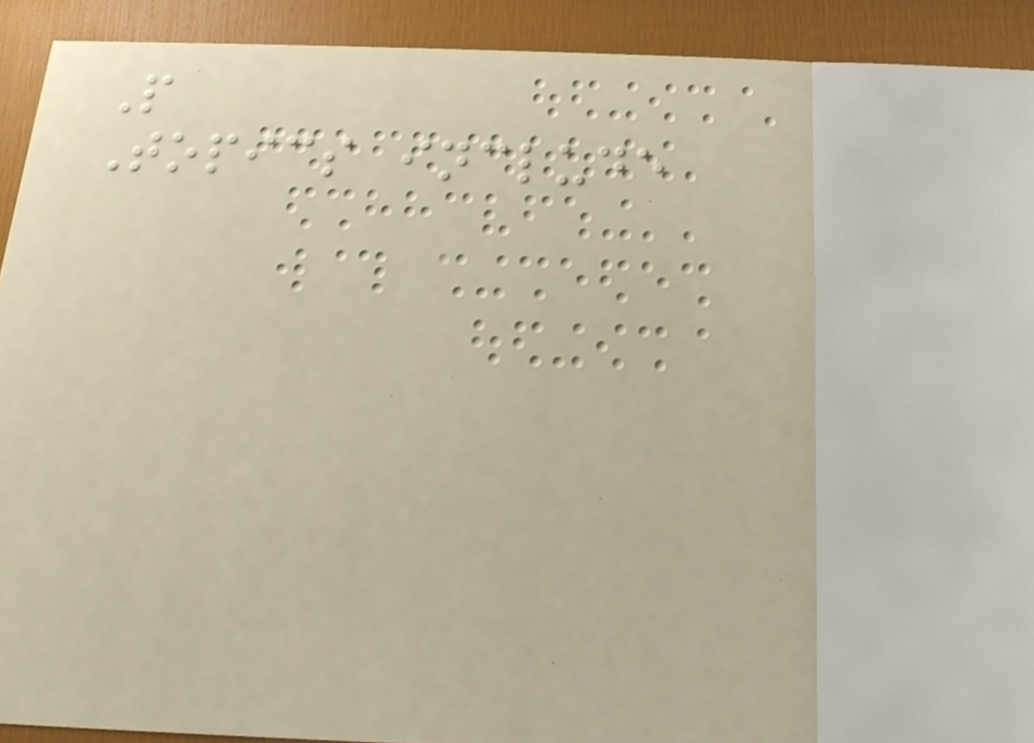P
Topics include
